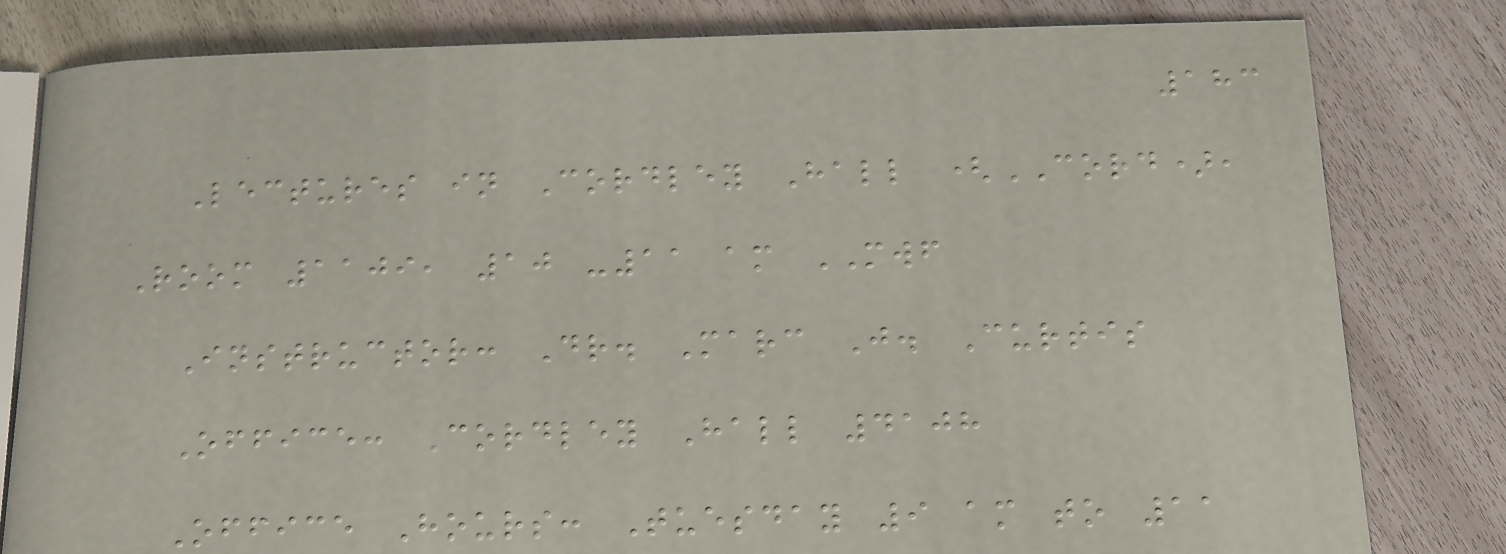183
Lectures in Cordley Hall (CORD),
Room 1109, 10 -11 am MWF
Instructor: Dr. Marc J. Curtis
Office: Cordley Hall 4108
Office Hours: Tuesday 9 am to 11
